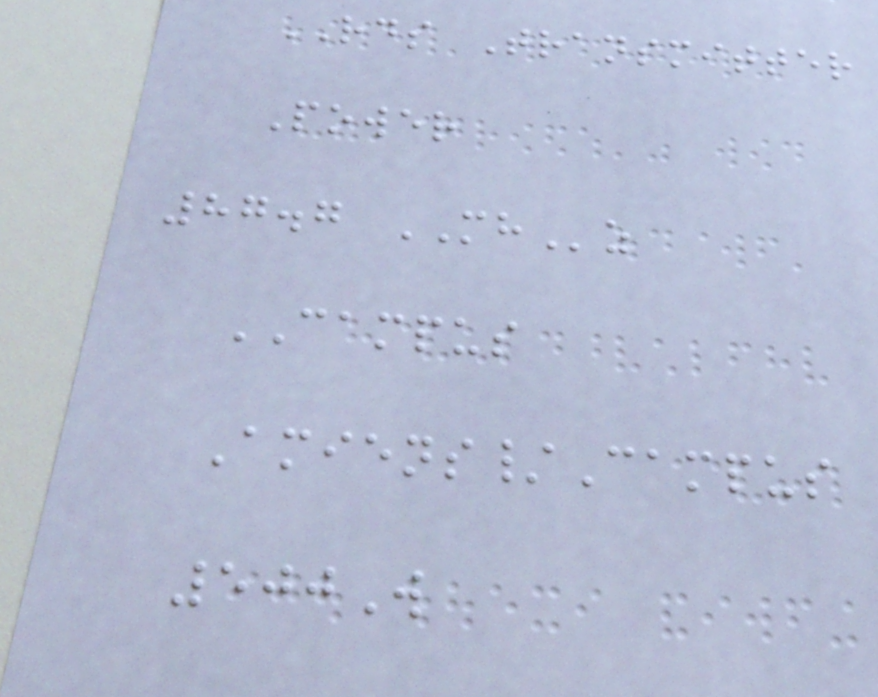RDS Transmitter
Power
87.7 MHz
CAMPUS
Amiens/Campus
500W
